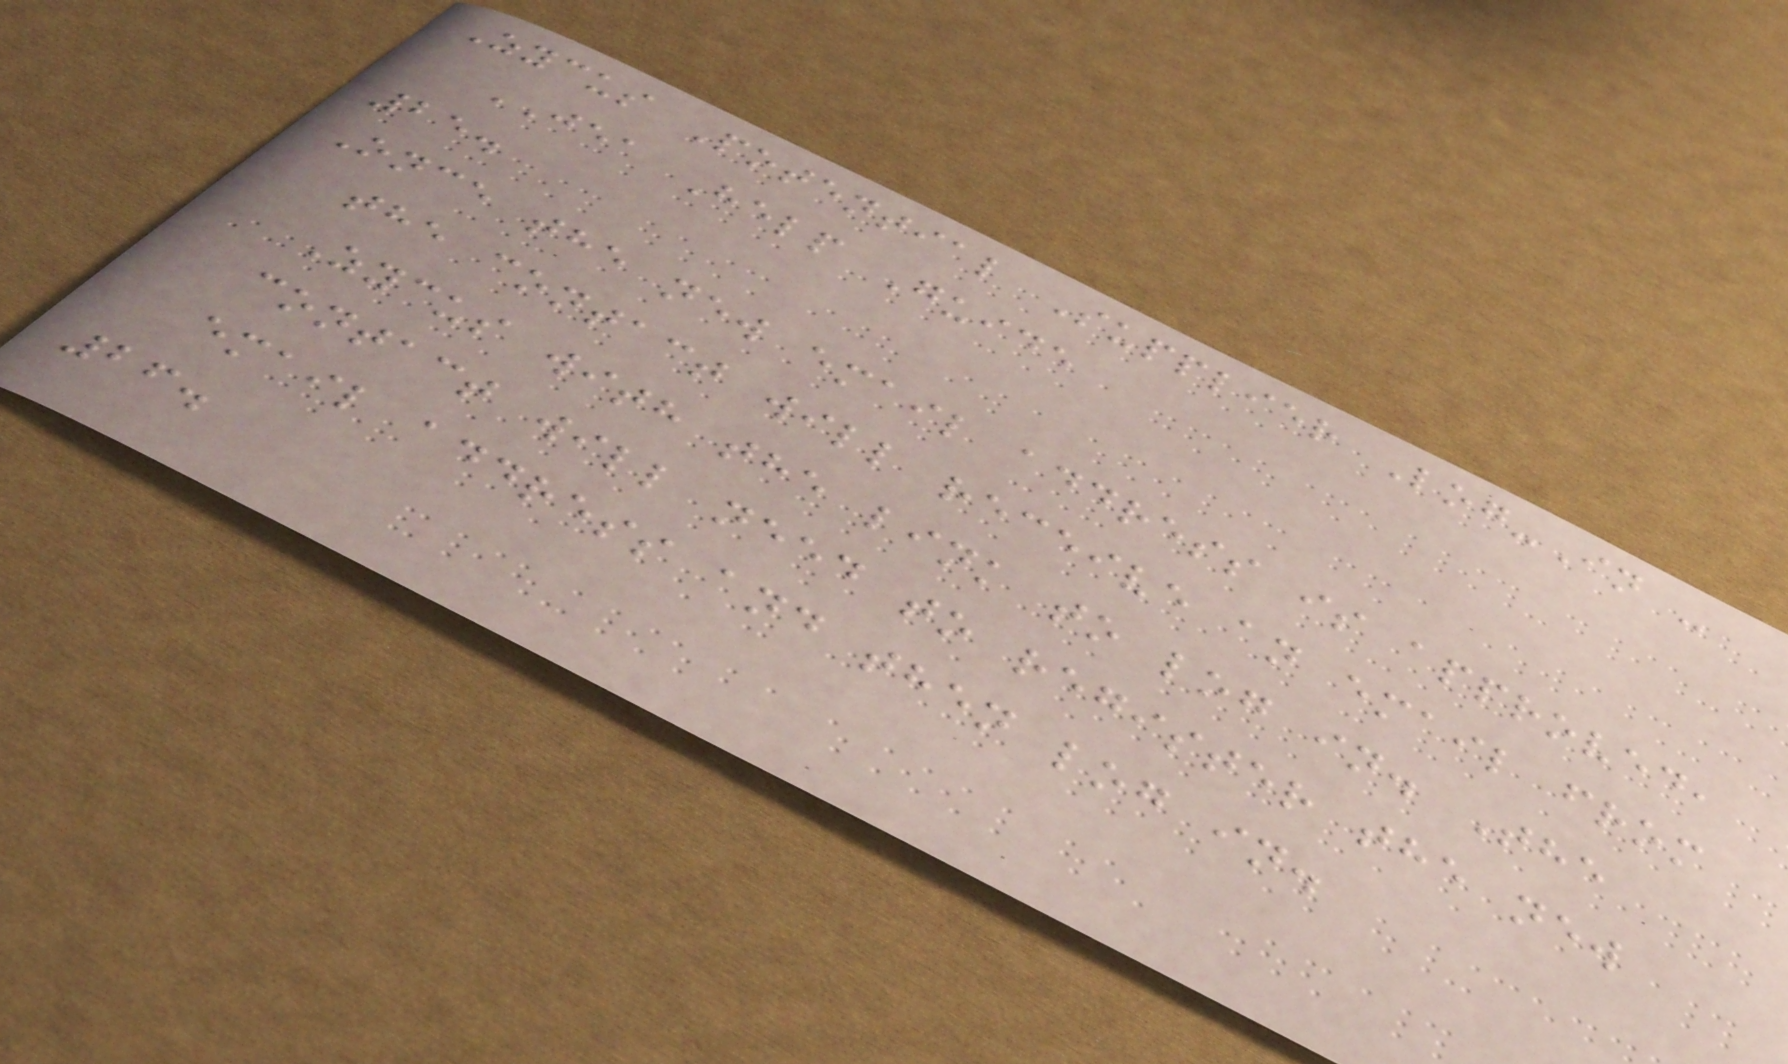Zycus Potential Supplier Log-In -
JEA Help Guide
25.
Once the new email address is approved,
the contact will receive an email from
Zycus with the link to log in. The
contact will need to register the new
email address and then log in.
26.
